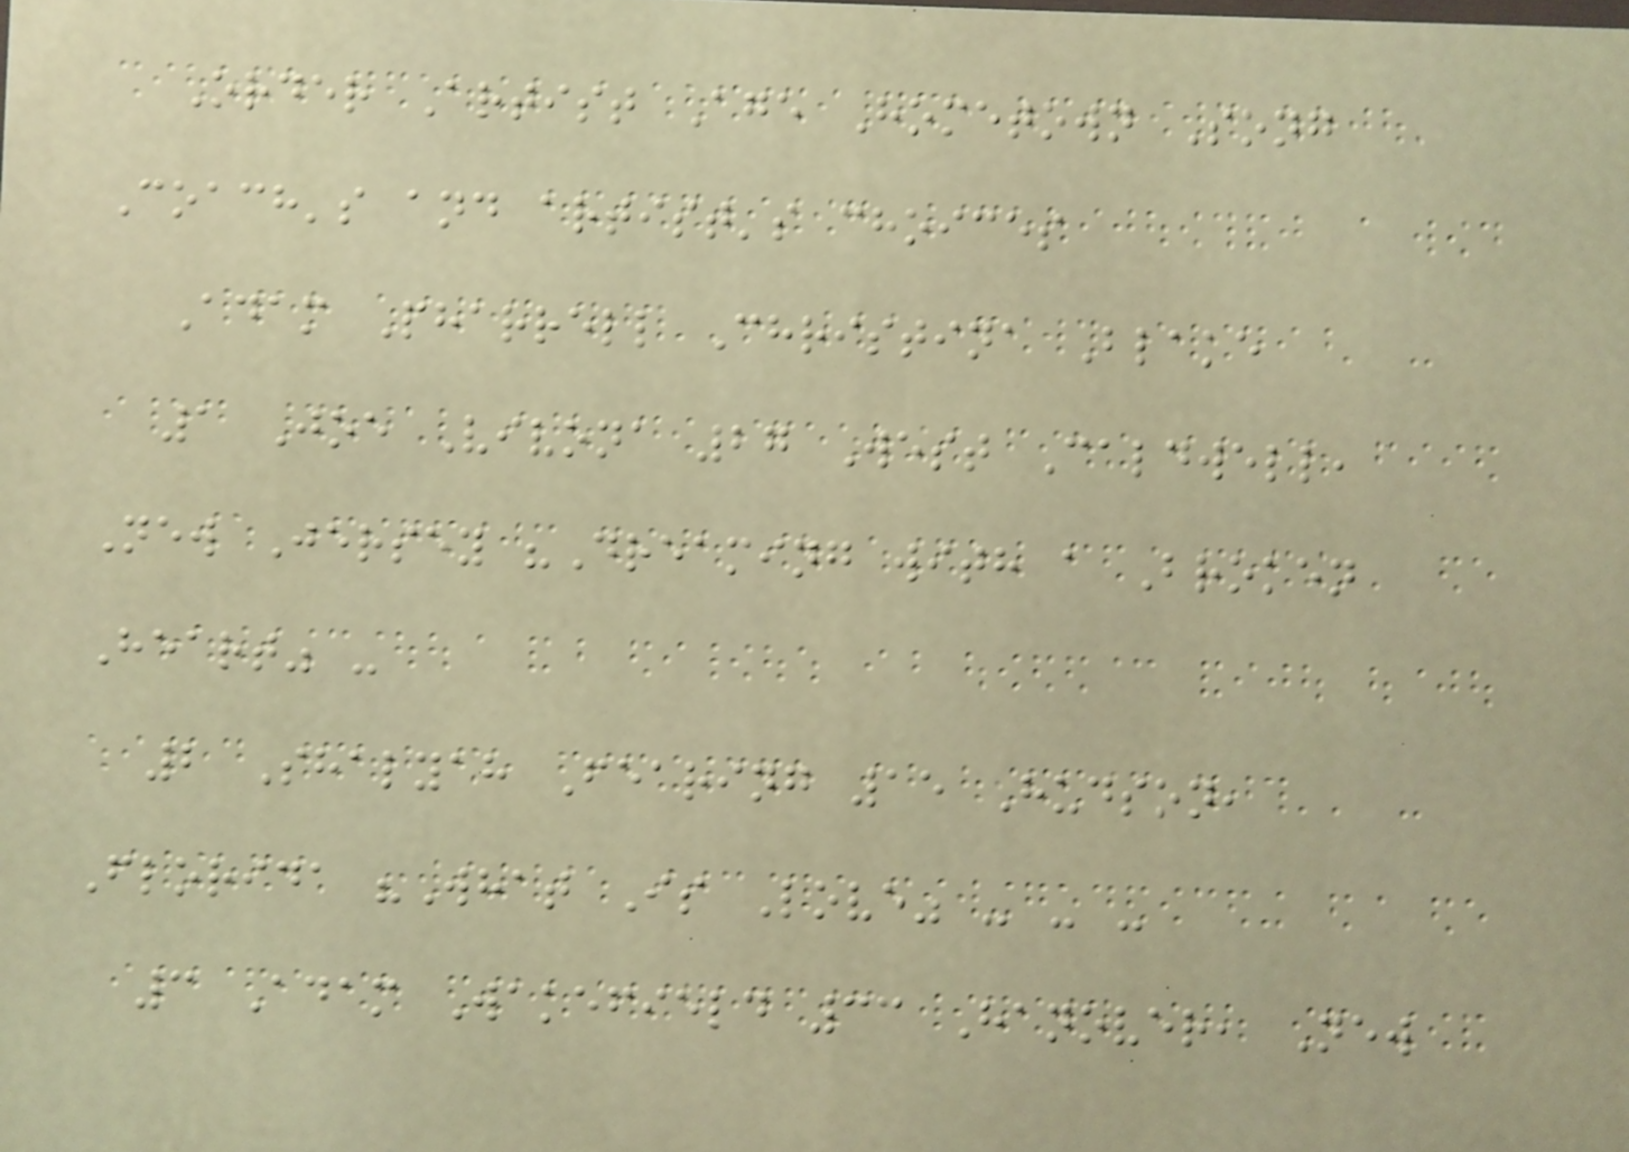Order Artist Age Hometown Song
Coach's and artist's choices
Adam Pharrell Christina Blake
1 Joe Vivona 27 West Caldwell,
New Jersey "Dreaming with a Broken
Heart" -
2 Shalyah Fearing 15 Hudson,
Florida "What Is Love" - - -
3 Adam Wakefield 33 Hanover, New
